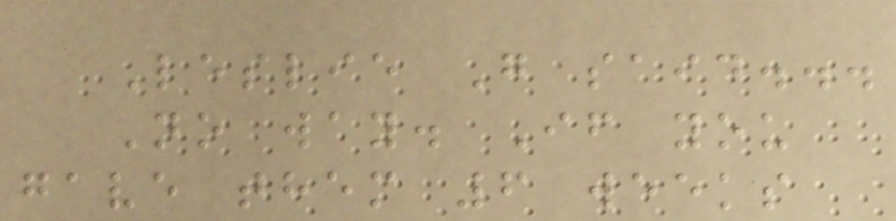Leslie G said...
No way. If you
gave them 6 weeks
